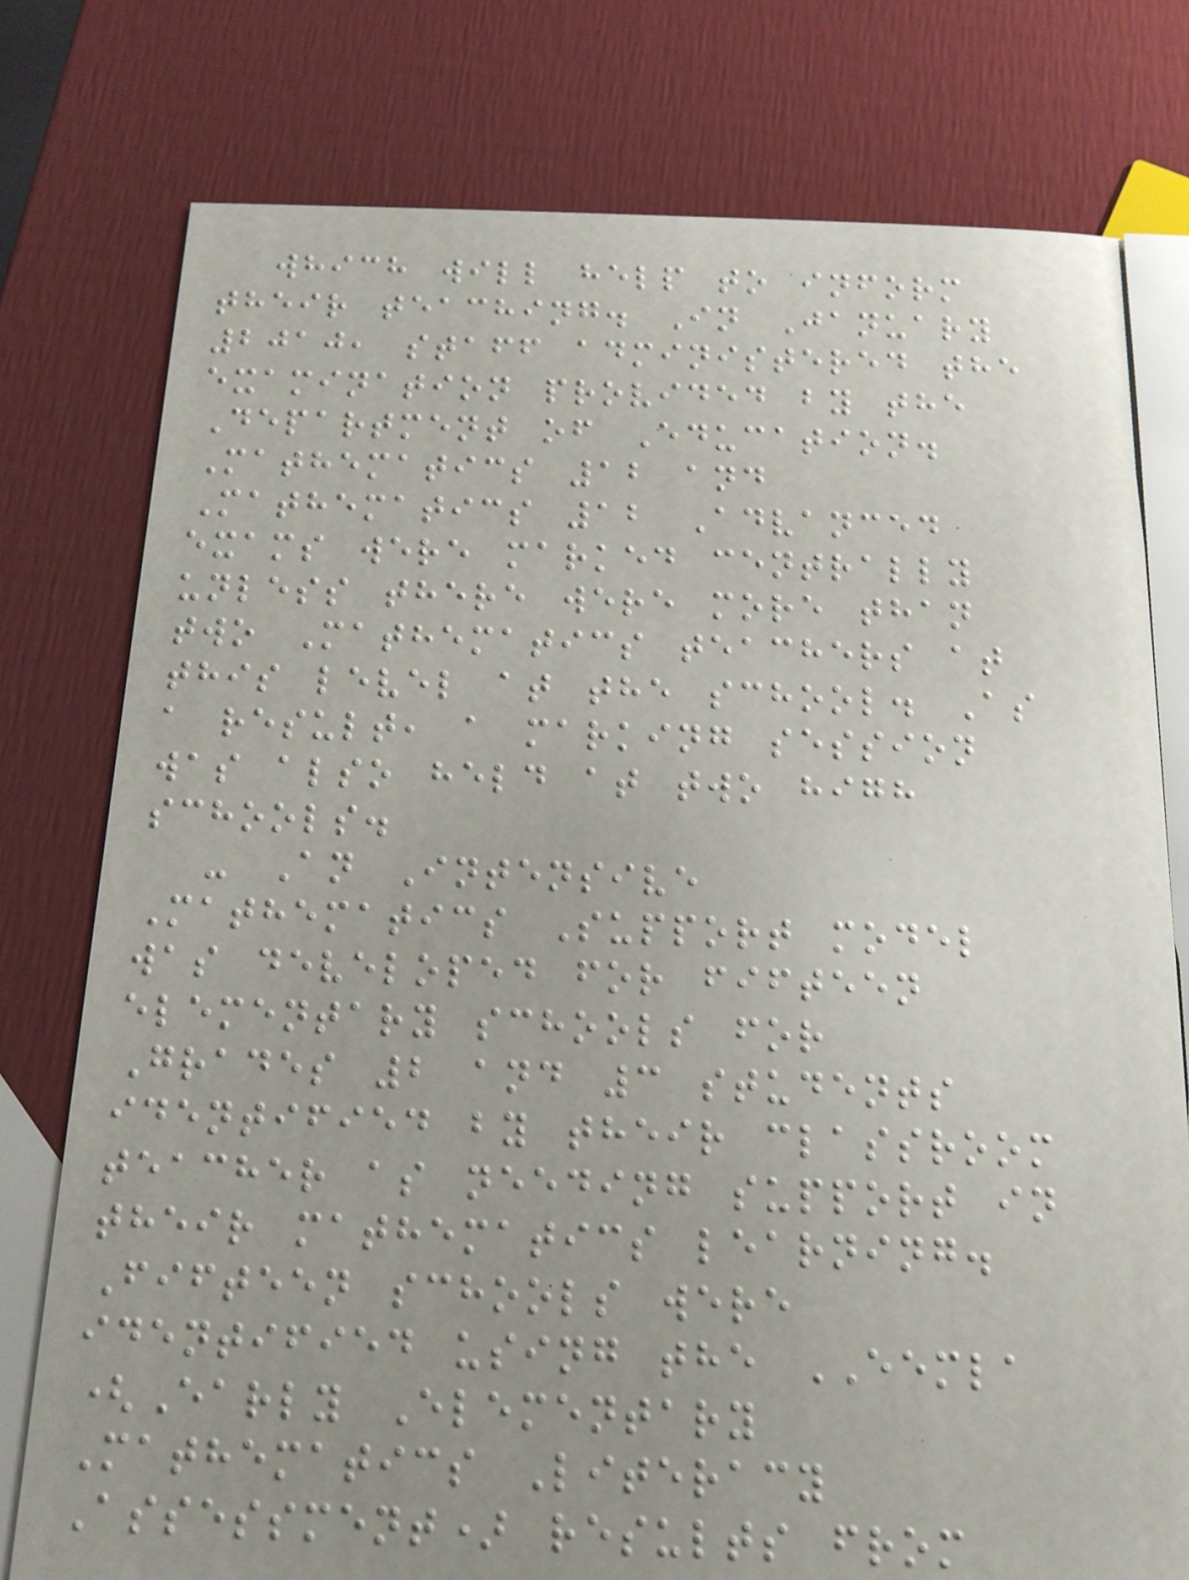which will help to inform
their teaching. In January
2010, staff administered the
examination provided by the
Department of Education.
Mathematics 12 and
Mathematics 12 Advanced
exams were marked centrally
unless there were more than
two Mathematics teachers at
this level at the school. As
a result, a marking session
was also held at two high
schools.
- An Intensive
Mathematics Support model
was developed for fifteen
elementary schools for
Grades 2 and 3 students
identified by their classroom
teacher as needing support in
their mathematics learning.
Fifteen schools were
identified using the EEMLA
(Early Elementary
Mathematics Literacy
Assessment) results from
